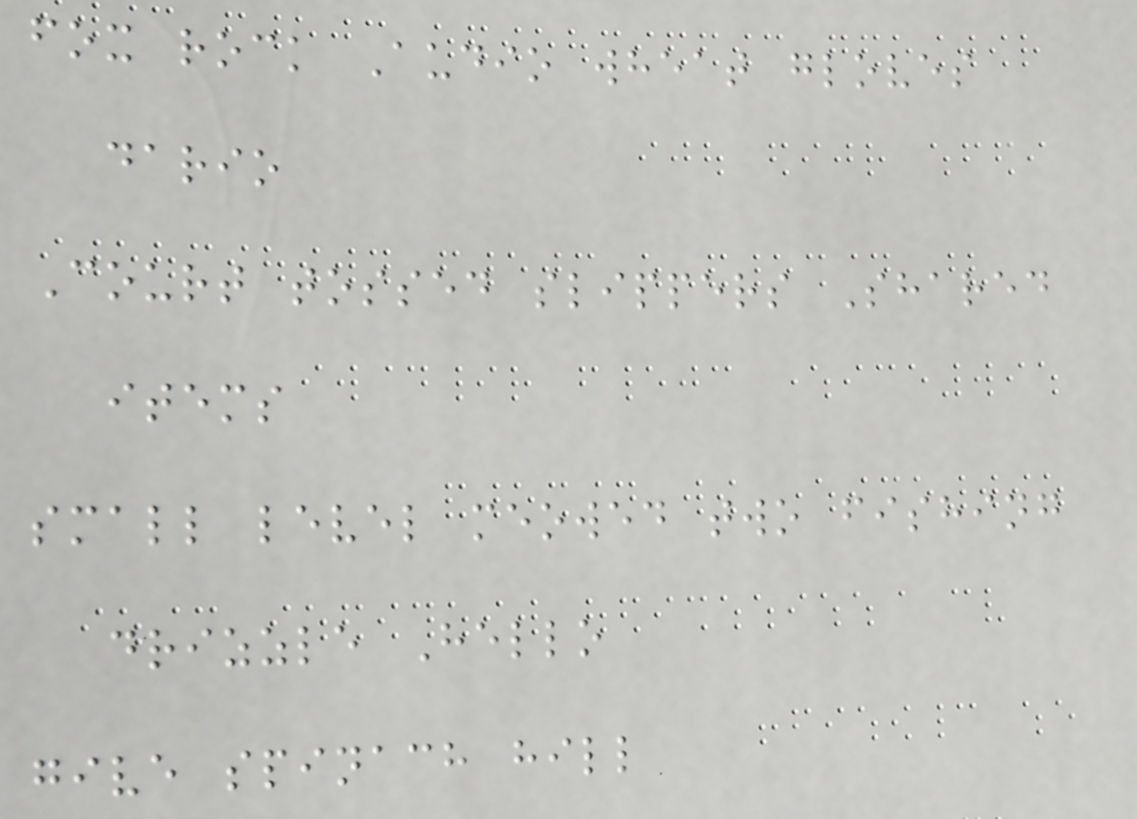fox rock Audio wheat gloves
dario
Court tossed slippers Shared
items
small level meowed two fishing
drizzle Hello
give spinach hill
